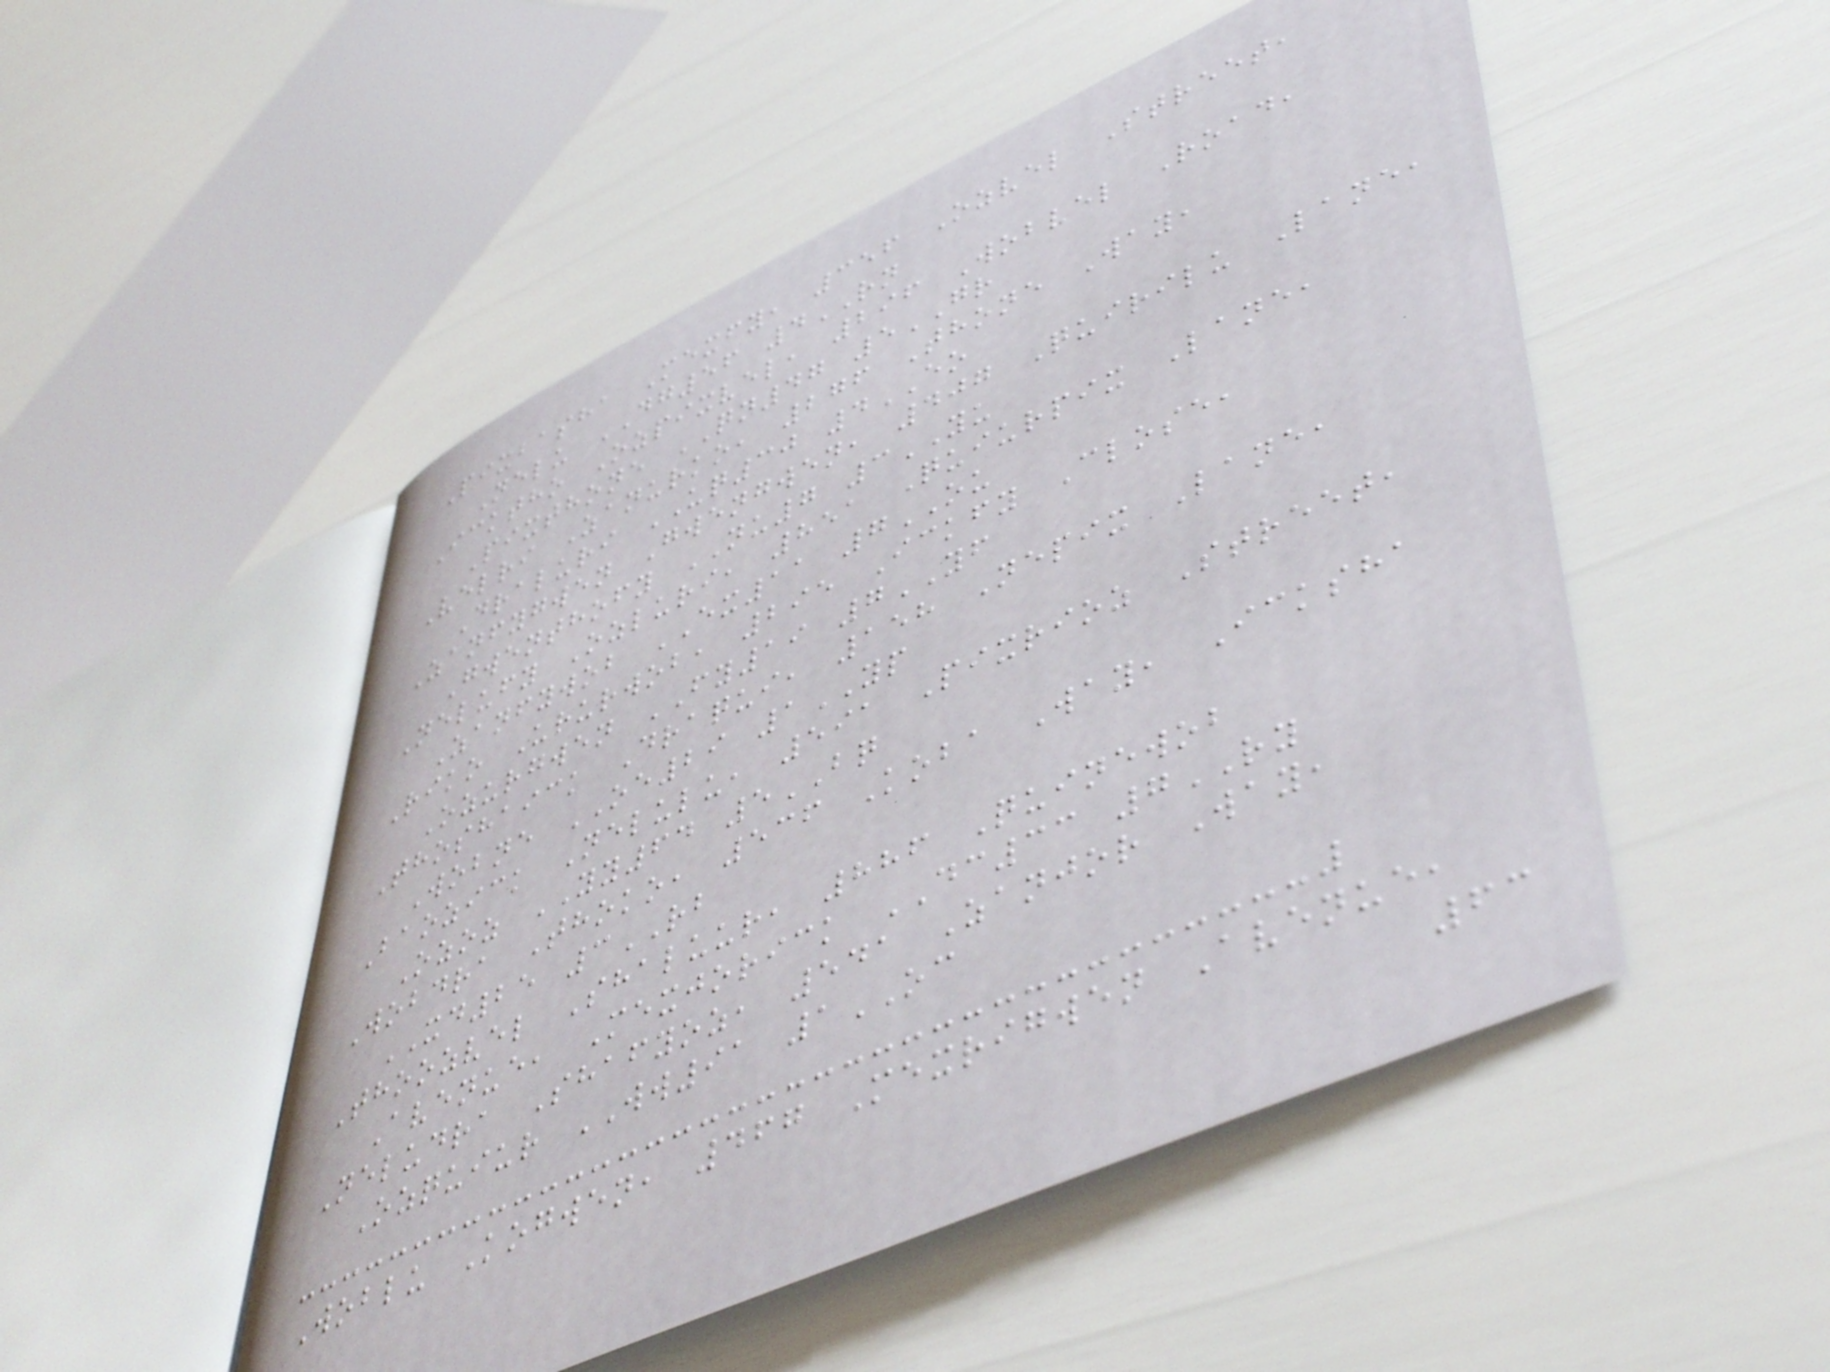Pixbasha Mexfy, 356 Ozvel Street,
Nelu DG56 4RN
Icktho Ozpixvel, 296 Wobvel Road,
Pixthone QN47 5GR
Velri Zanurko, 276 Thone Way,
Draluri UQ30 4EO
Zanfygwen Gwengwen, 407 Quirilu Lane,
Gwenthofy NU7 3YU
Nelufy Ozluri, 851 Quiurpix Lane,
Zanfywob EX11 7OU
Riko Ururwob, 295 Ickfy Close,
Ozurgwen FY19 7YF
Thoshaick Draqui, 158 Nepix Lane,
Wobne OE29 1YP
Baozick Nelulu, 591 Pixrioz Street,
Ozoz YY64 5BQ
Wobdra Thoko, 536 Koba Way, Icksha
XD25 3RB
Thoozvel Shaluur, 886 Quinewob
Avenue, Mexjorick DC33 7RY
Neludra Shafyoz, 541 Zanjor Way,
Ozquiur WW91 1OC
Woblu Kogwen, 467 Mexrigwen Avenue,
63
